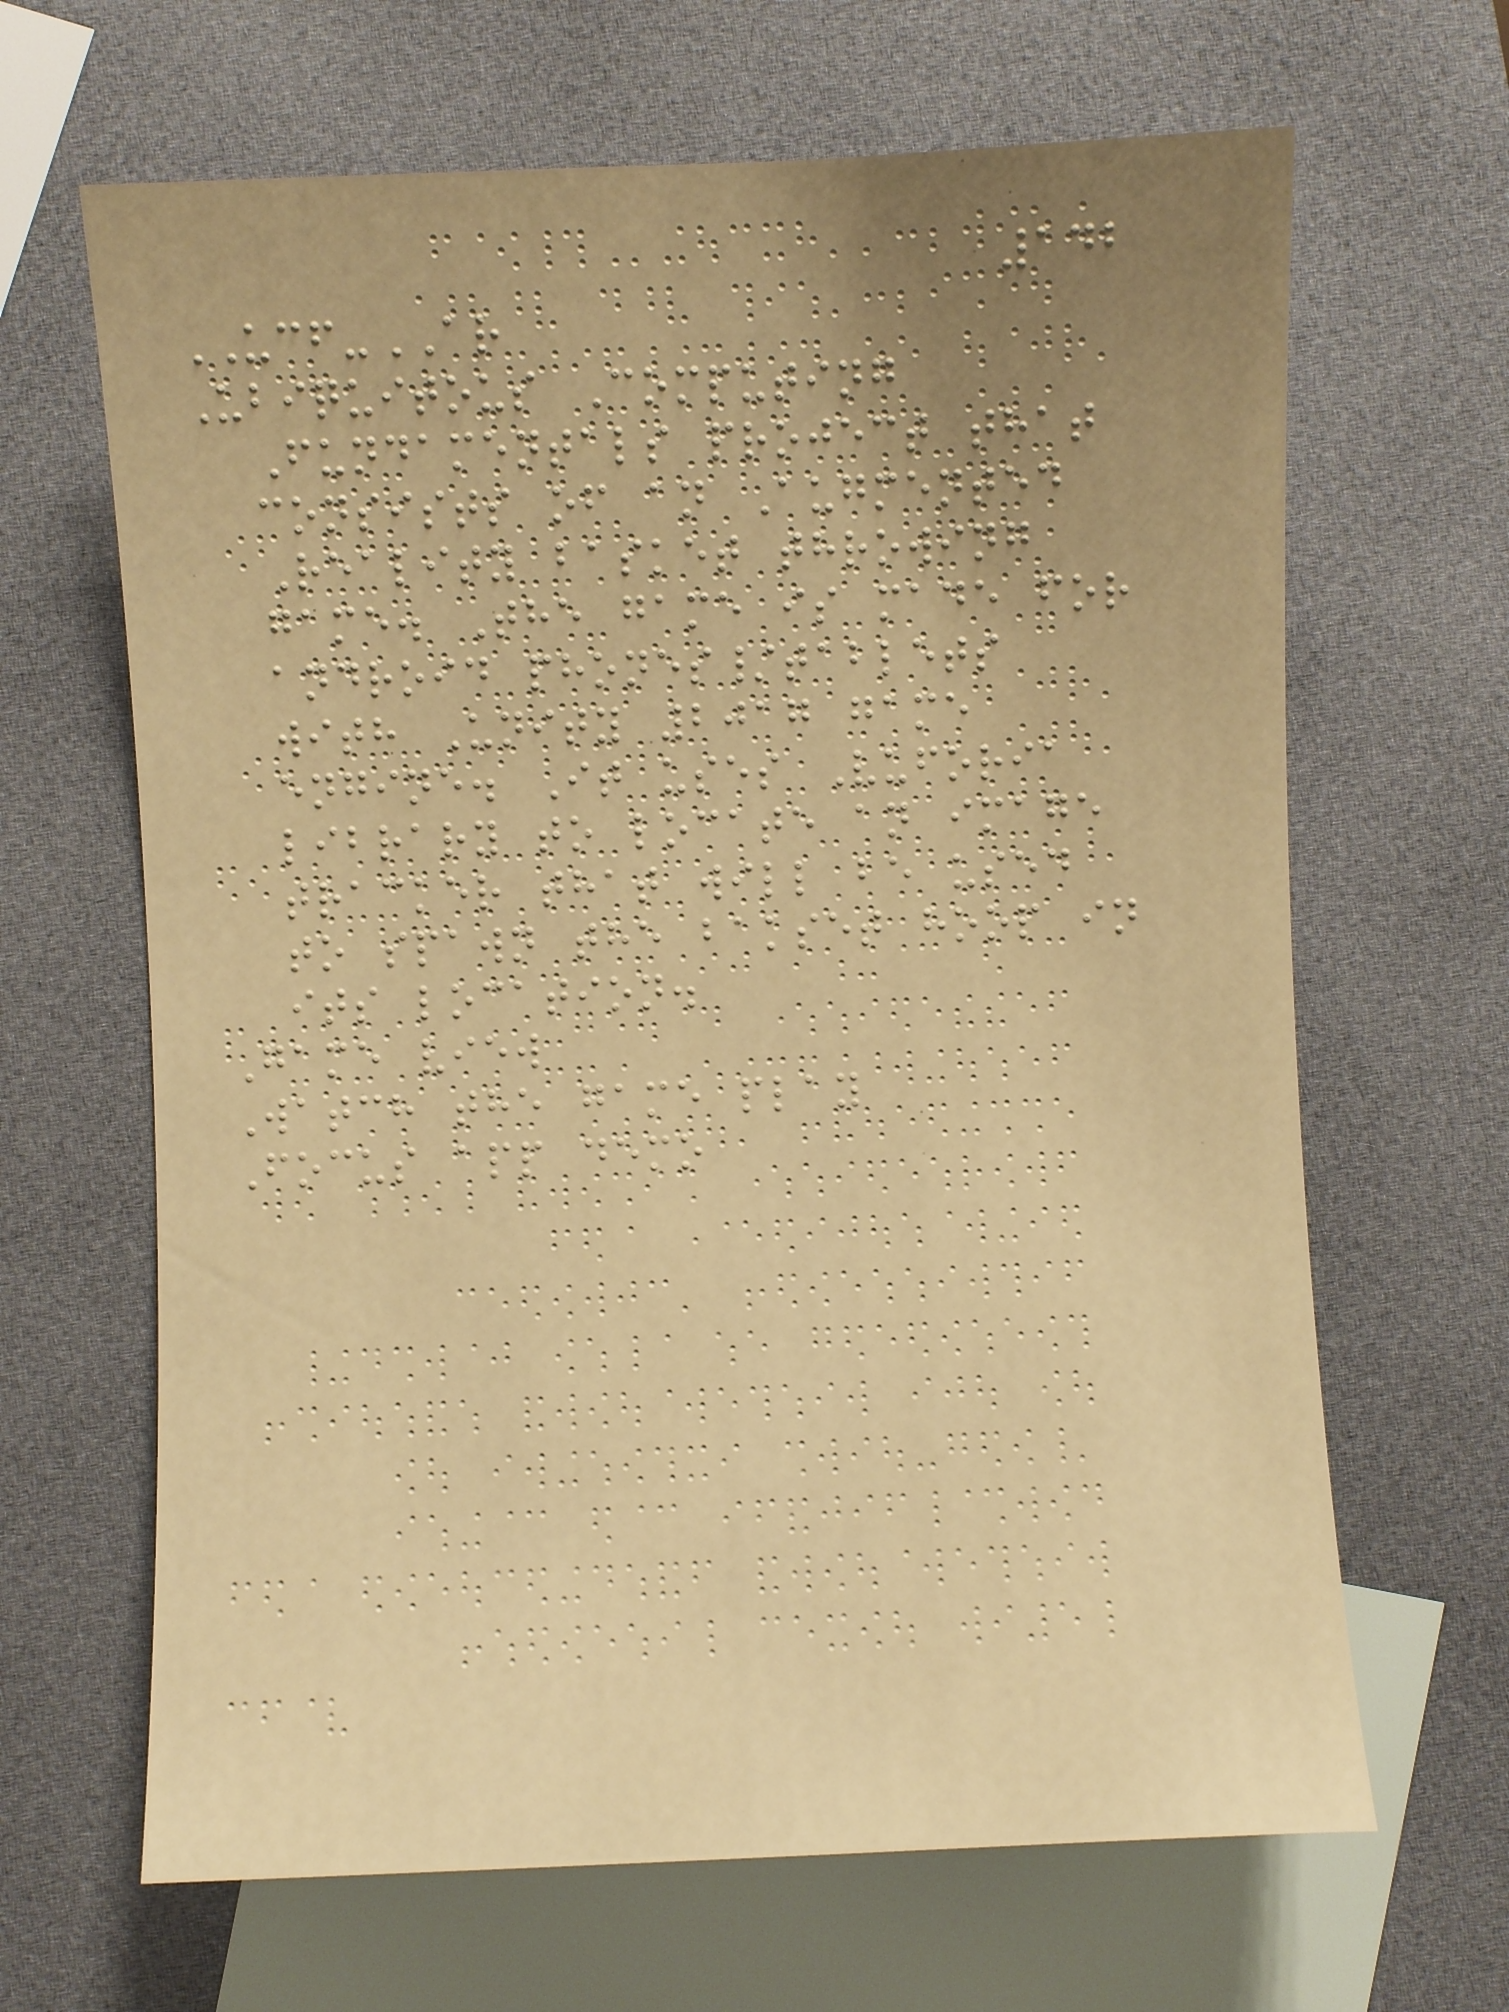142
UCF-AR
Ubiquitous Computing
Fundamentals project that
consists of an Augmented
Reality basket throwing
game. The game is made for
android phones/tablets
with Unity 2017 game
engine. It uses Vuforia
library to locate an image
tracker that will be used
to spawn the bakset hoop in
its location.
Game view
Watch the game play
Focus app demo
